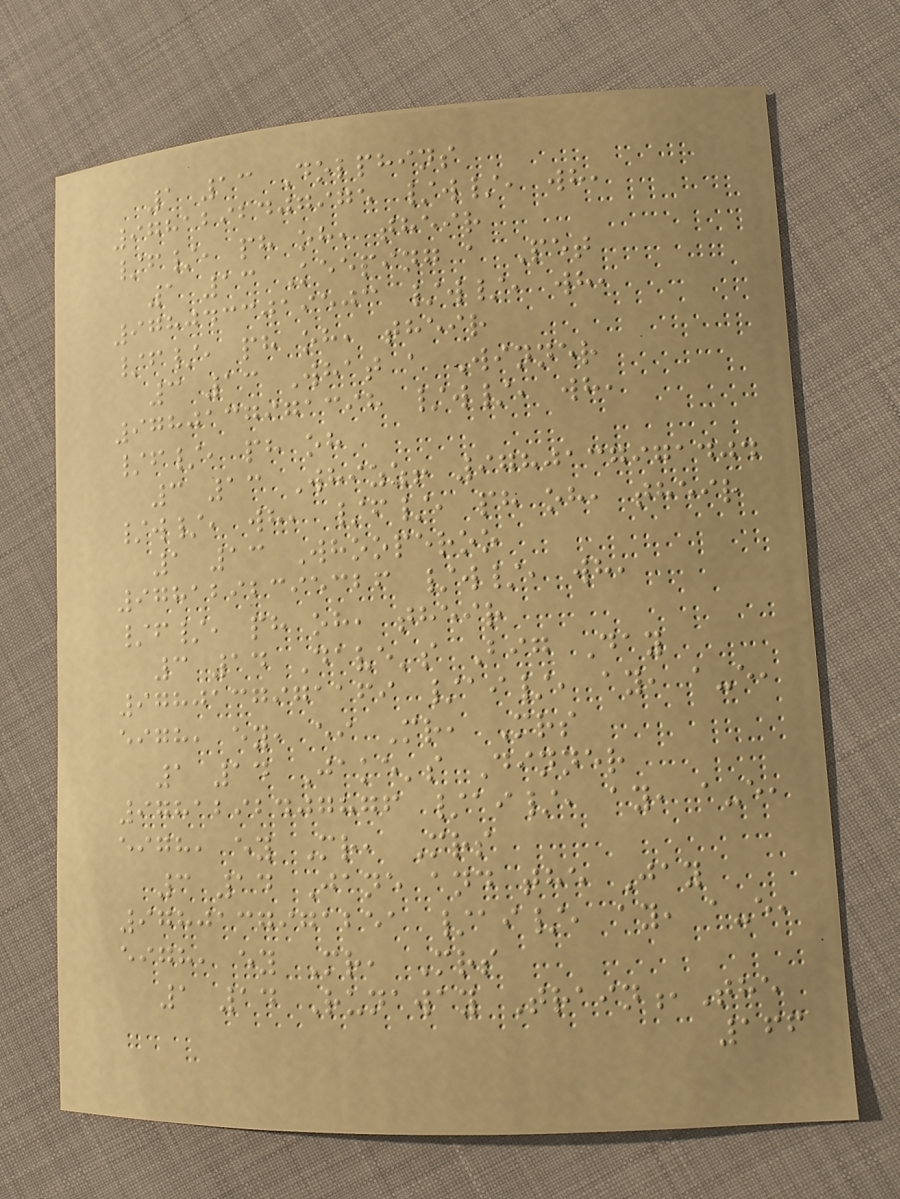1 13 Dolphins
9781292407975 /w/, wh,
/f/, ph oh, their
1 13 Keeping a Pet
9780433019503 /w/, wh,
/f/, ph oh, their
3 13 What a Winner
9780137971398 /w/, wh,
/f/, ph oh
3 13 Whizz! 9780137971404
/w/, wh, /f/, ph oh, their
1 13 Whooperoo
9781292395326 /w/, wh,
/f/, ph oh, their
3 14 Dave's Big Day
9780137971169 /ai/, ay, a-e,
eigh, ey, ei Mr, Mrs
1 14 Jake's Dinner
9781292407876 /ai/, ay, a-e,
eigh, ey Mr, Mrs
3 14 Jane and the Jay
9780137971251 /ai/, ay, a-e,
eigh, ey Mr, Mrs
1 14 Runaway Train,The
166
